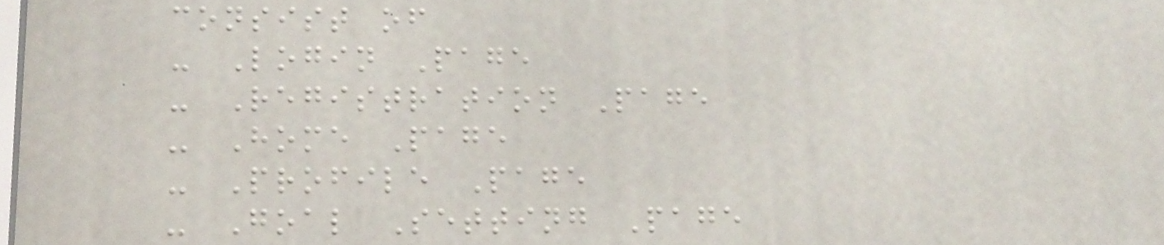consist of
- Login Page
- Registration Page
- Home Page
- Profile Page
- Goal Setting Page
